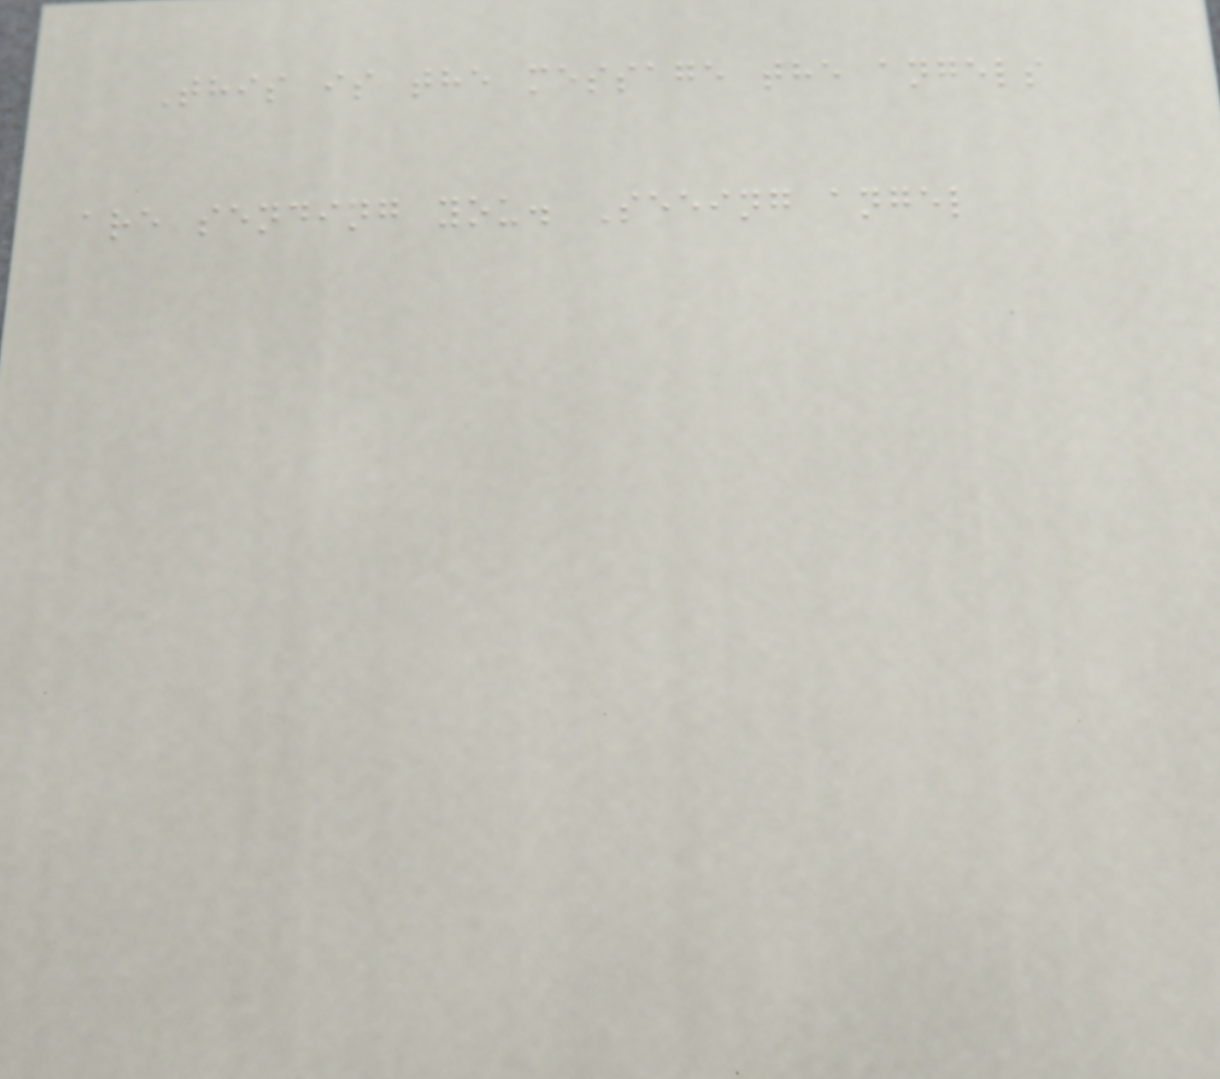This is the message the angels
are sending you. Seeing angel
